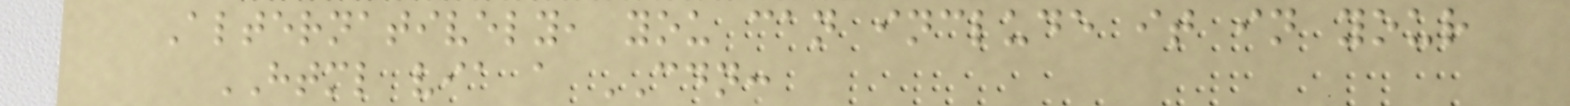Alternatively, you can include it in your
HTML via a CDN:
